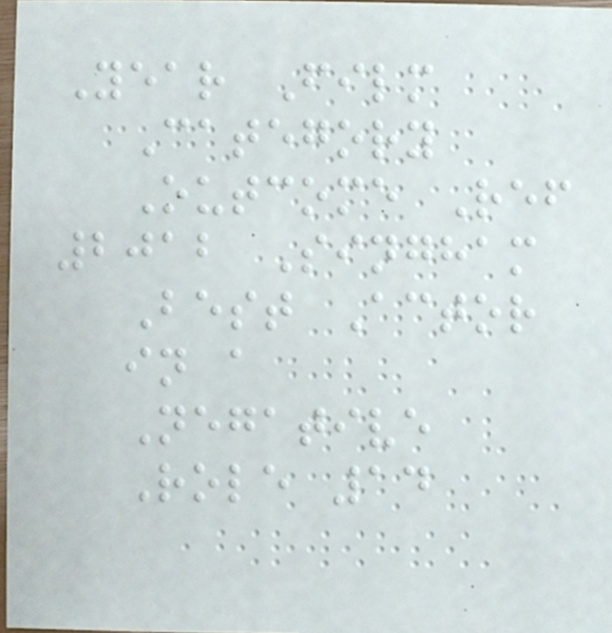Year Film
Category
Outcome Ref
2012 Singham
Best Actor
in a
Negative
Role 14
